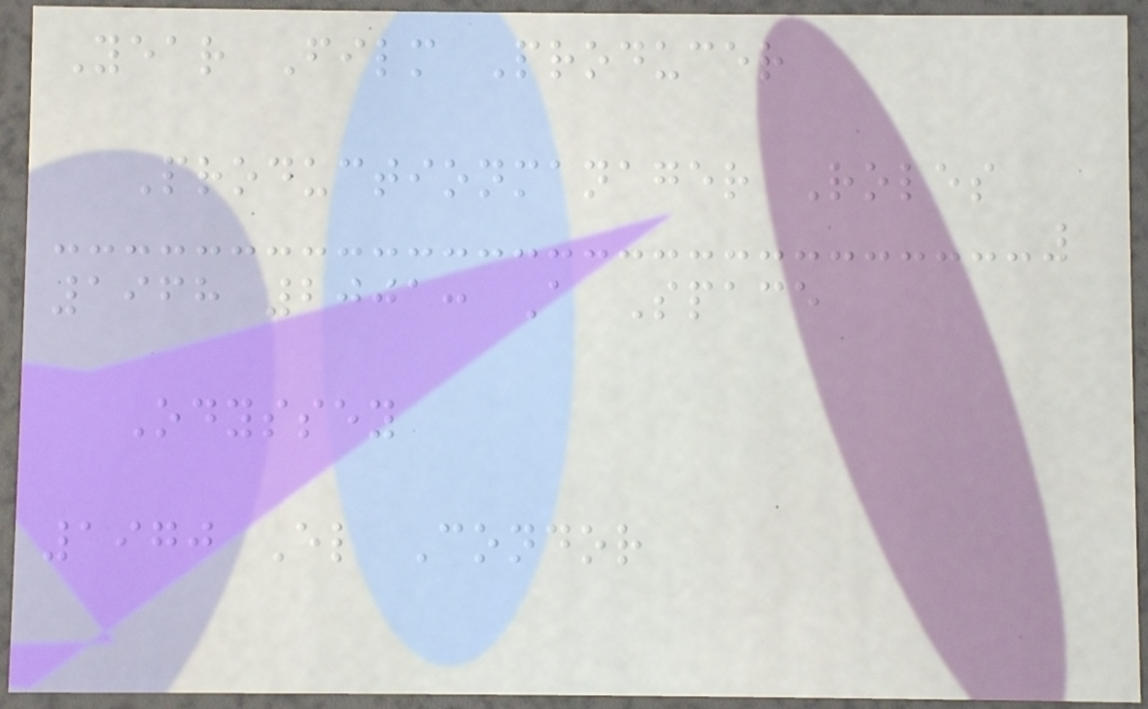Year Film Producer
Productionmanager Roles
1968 2001: A Space
Odyssey
1970 El Condor
